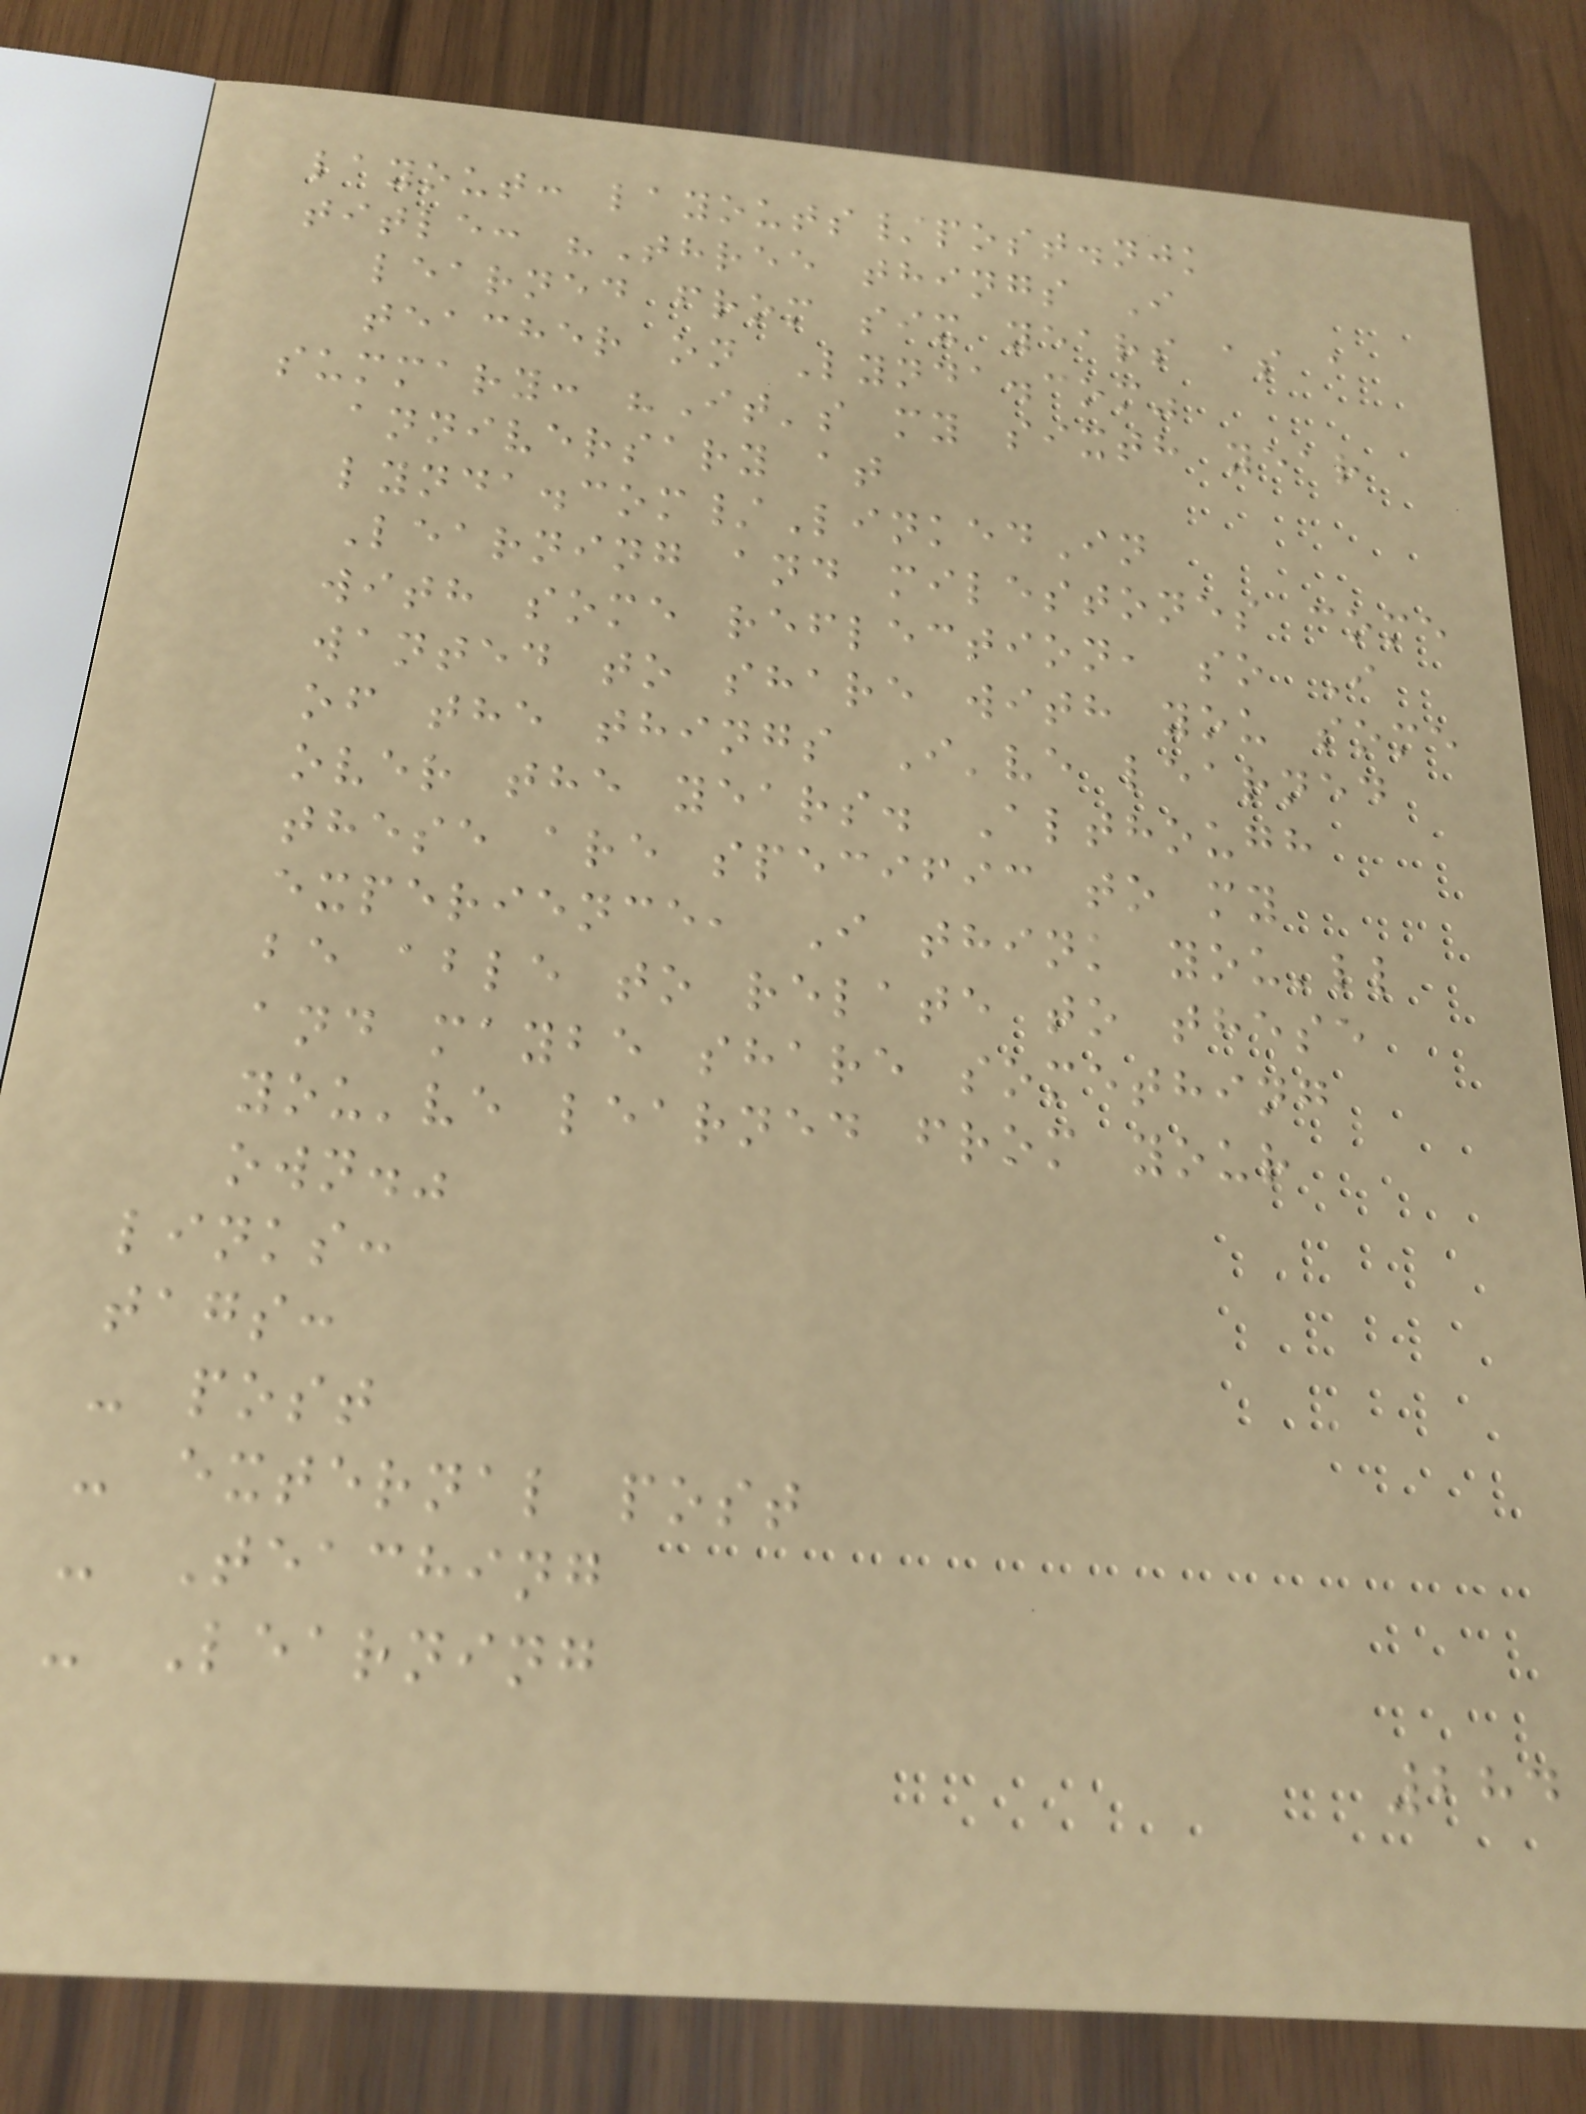layout: layouts/post.njk
title: "Three things I
learned from six years as a
teacher on Lynda.com"
summary: "It's my sixth year
anniversary at
lynda.com/LinkedIn
Learning and milestones come
with some reflection, so I
wanted to share with you some
of the things I've learned
over the years. Although
these are specific to my
experience, I think you'll
be able to relate to these
and maybe share something
you've learned from your
own."
links:
tags:
- post
- external post
- Teaching
- Learning
284
